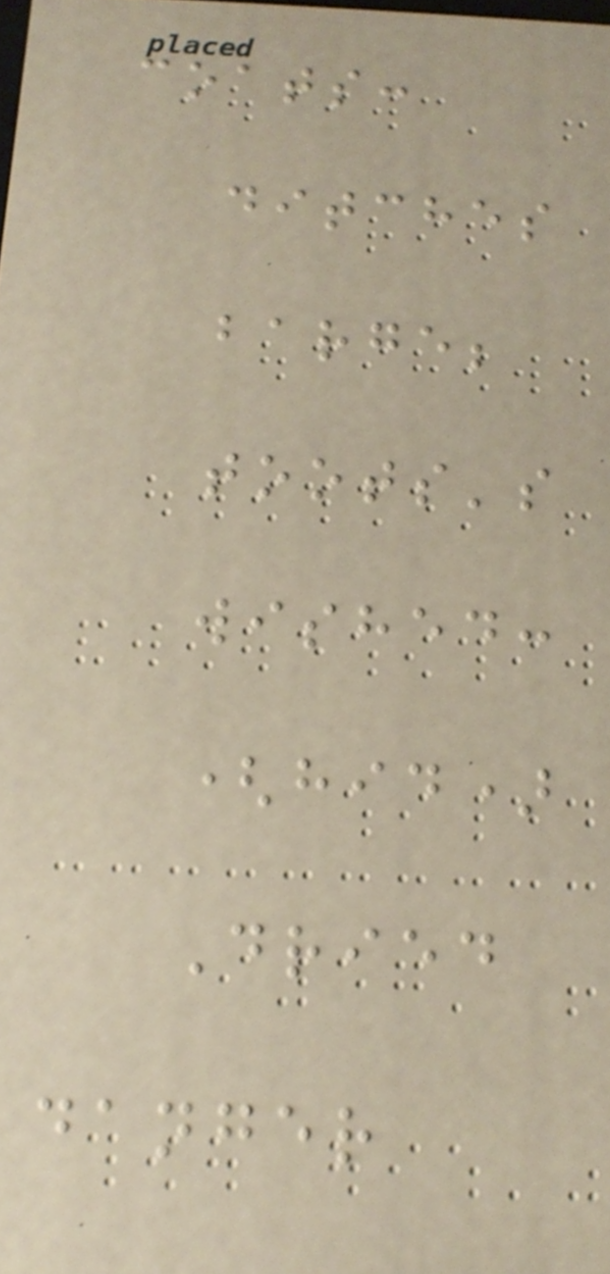coats:
ditches
barge;
toots's
wished:
(hid)
Dried
danger
